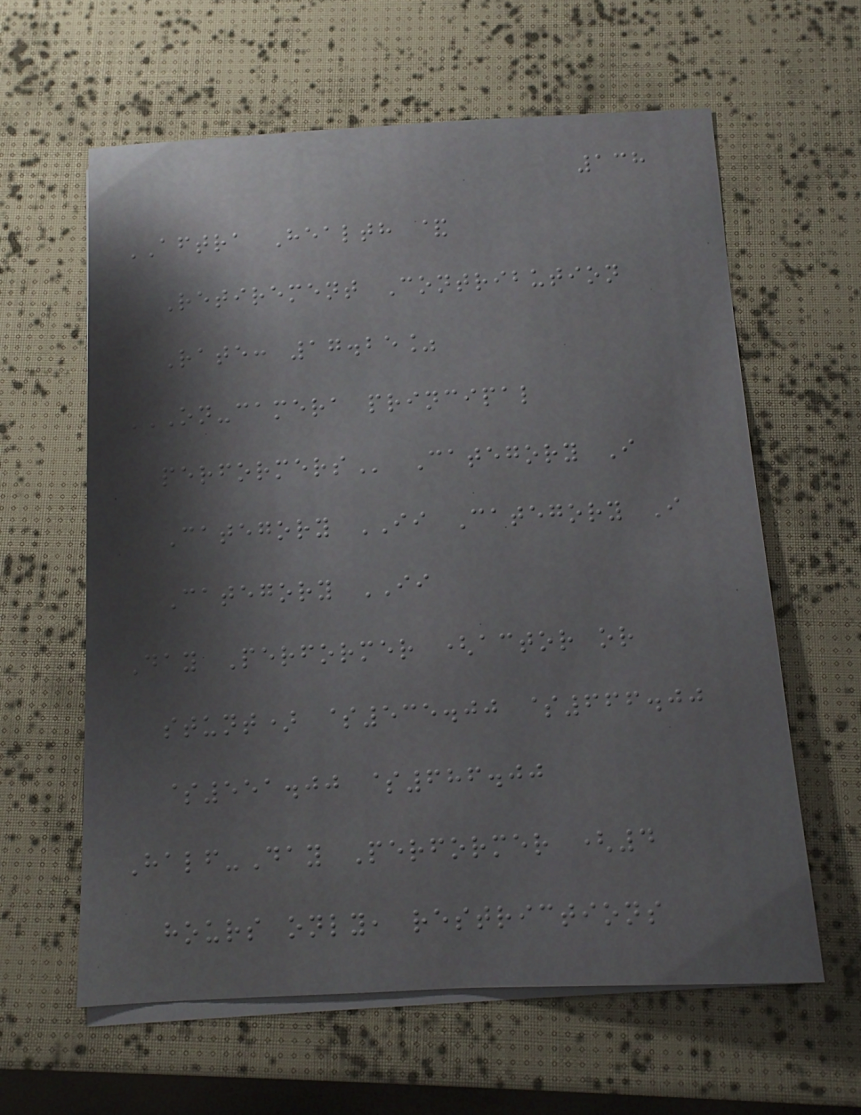138
AFTRA Health &
Retirement Contribution
Rate: 17.25%
ON-CAMERA PRINCIPAL
PERFORMERS Category I
Category II Category I
Category II
Day Performer (actor or
stunt) $535.00 $666.00
$551.00 $686.00
Half-Day Performer (4
hours only, restrictions
